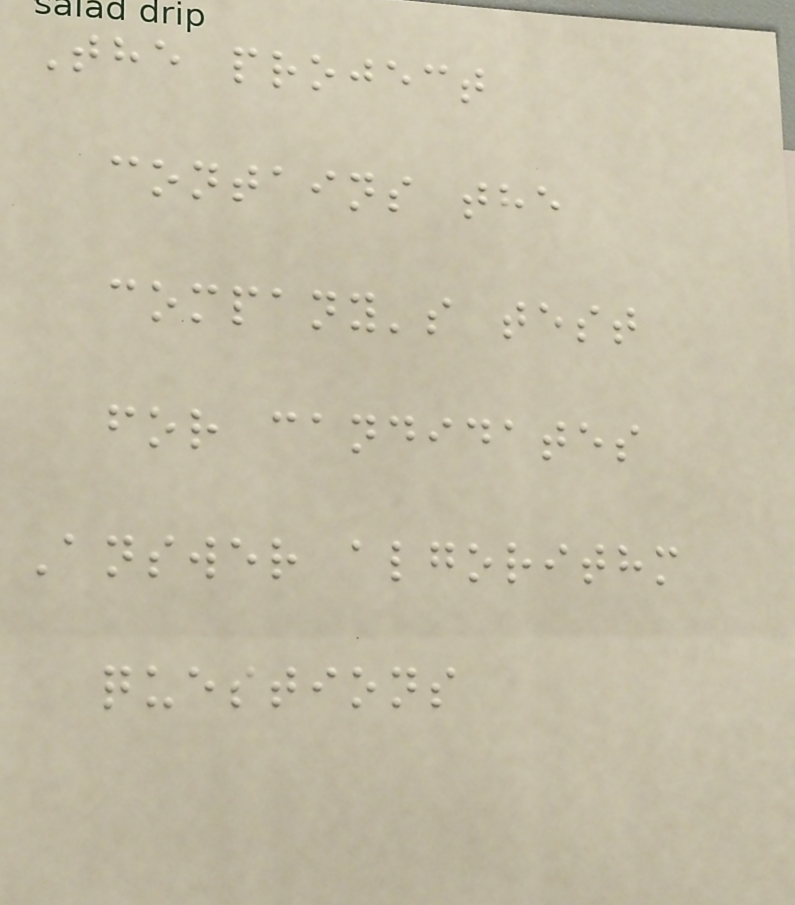The project
contains the
company's test
for candidates
Answer algorithm
questions
